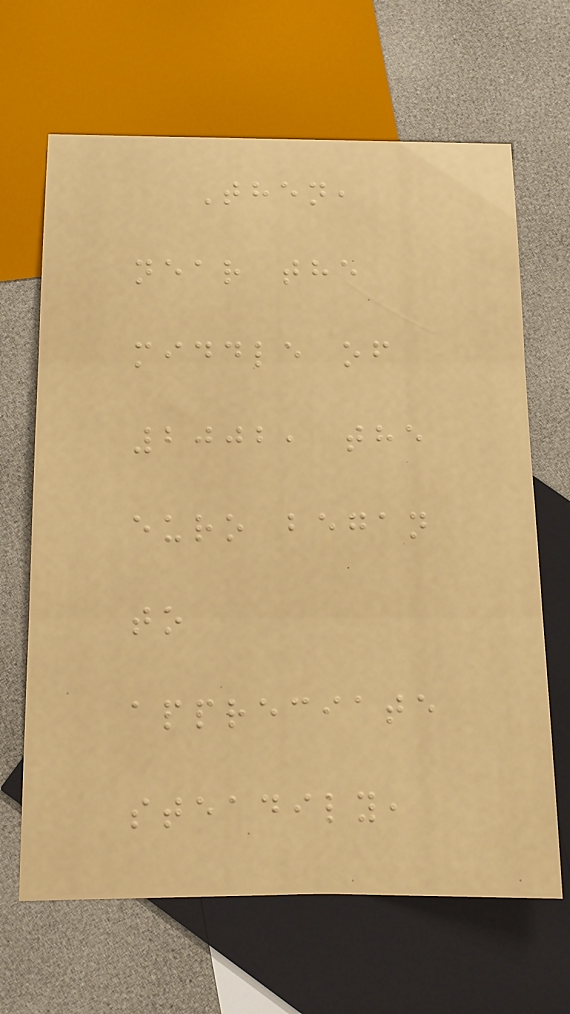Then,
near the
middle of
2002, the
euro began
to
appreciate
steadily,
